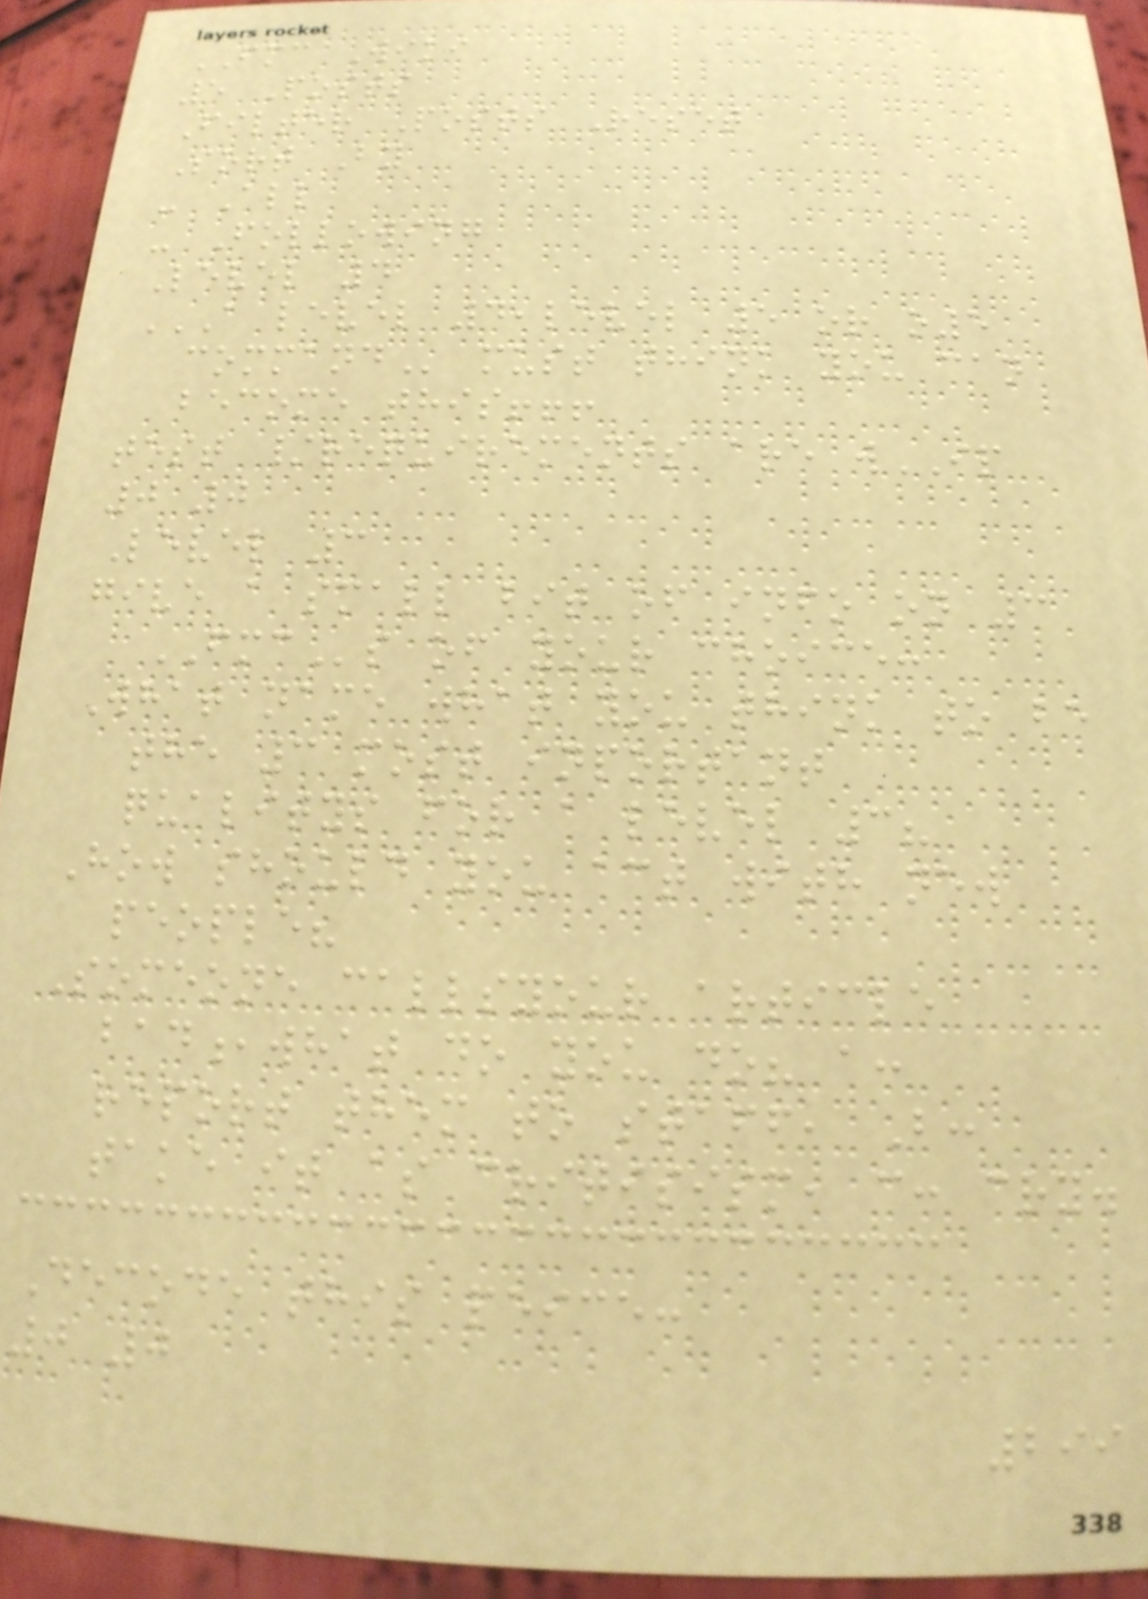FMC Wiki
5 Posts
Filter Posts Reset
Sort By
- All
- Following
Level 4
A LEVEL 4,LEVEL 5 OR O5
COMMAND must think you can
become this!!!
test /requirements are wIP
0 0
Level 3
give a small bit of info on 3
FMCs of your choice:
What name what you think to be
the 3 most inportant
qualitys for a level 3?
How should you act with new
people?
Someone callsyour article
bad,what do you do? a:
report them to staff, B:
take it as critisism, c: cry.
Decode this peice:
0 0
299
